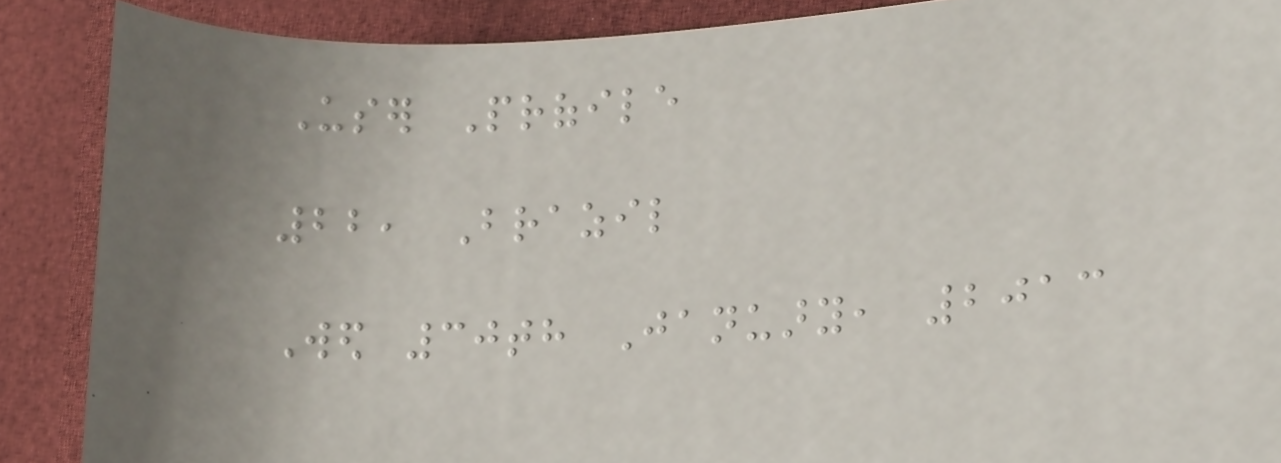User Profile
22, Brazil
Wed 30th January, 2013
